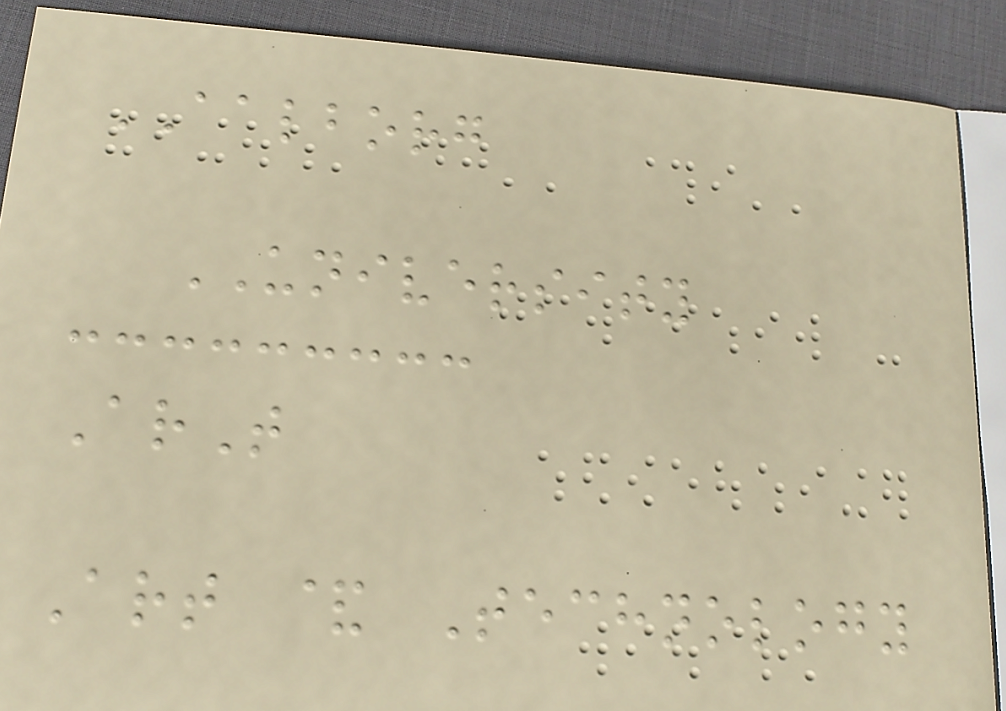AALBORG
UNIVERSITY
ArT
Art & Technology
